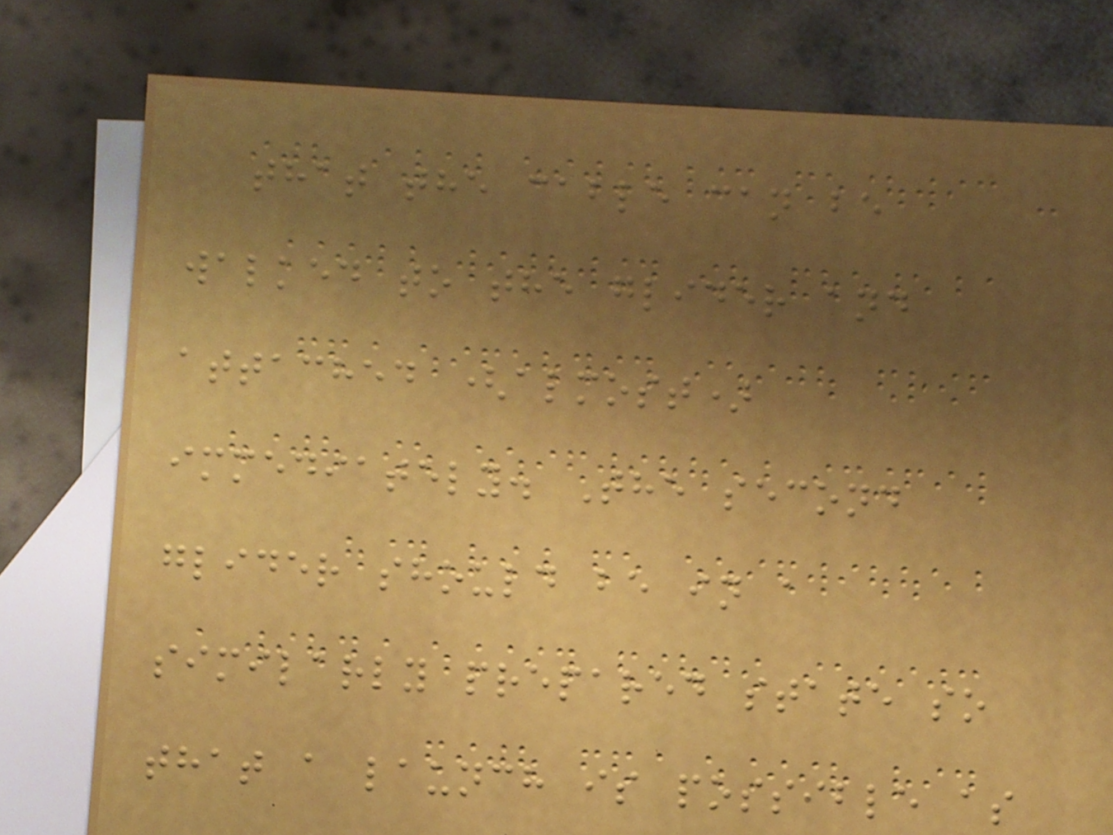that the cable can be
walked to the glider and
attached (almost)
immediately. The second
glider should be in a
similarly prepared state so
that a launch is possible as
